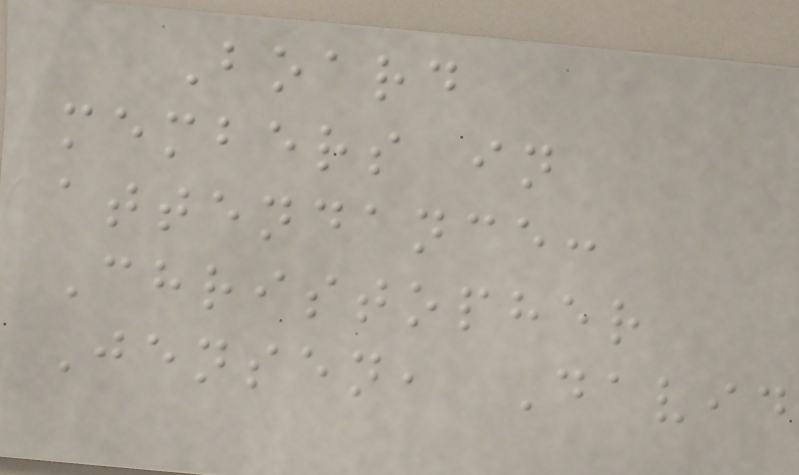Board
members in
attendance:
Christopher
Jensen, David
